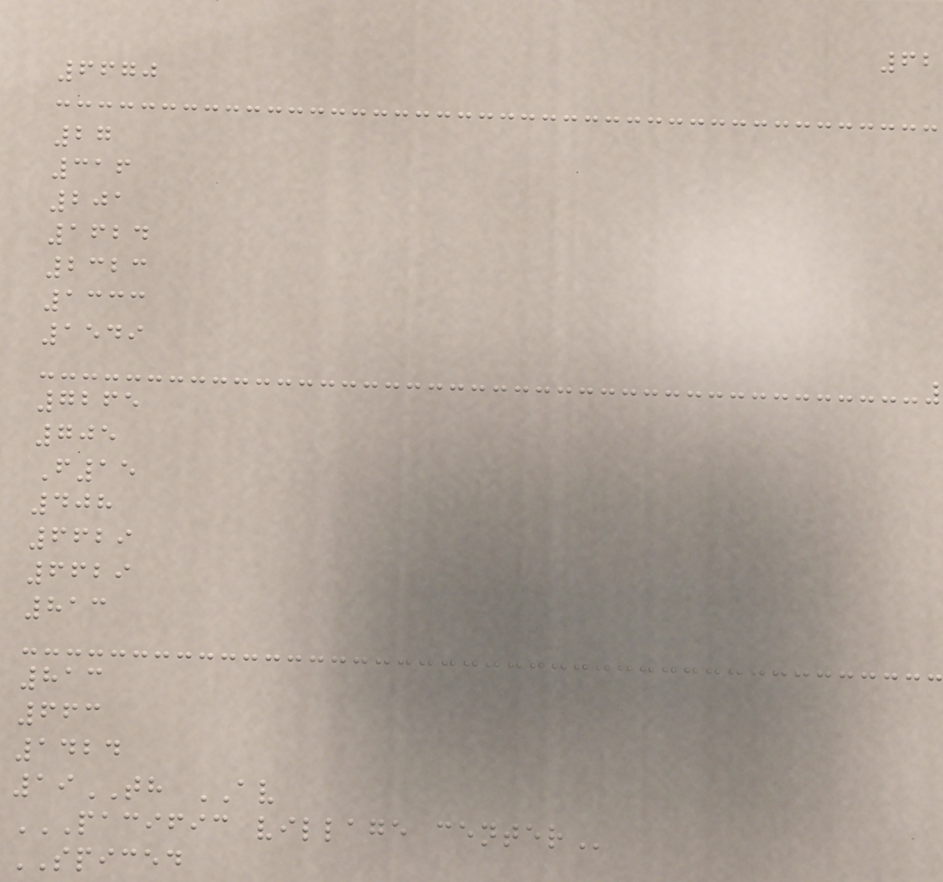62
6670
27
316
201
1624
2323
1333
1549
7265
705
F15
408
6629
6629
813
813
663
1424
19TH AV
PACIFIC VILLAGE CENTER
SPICED
